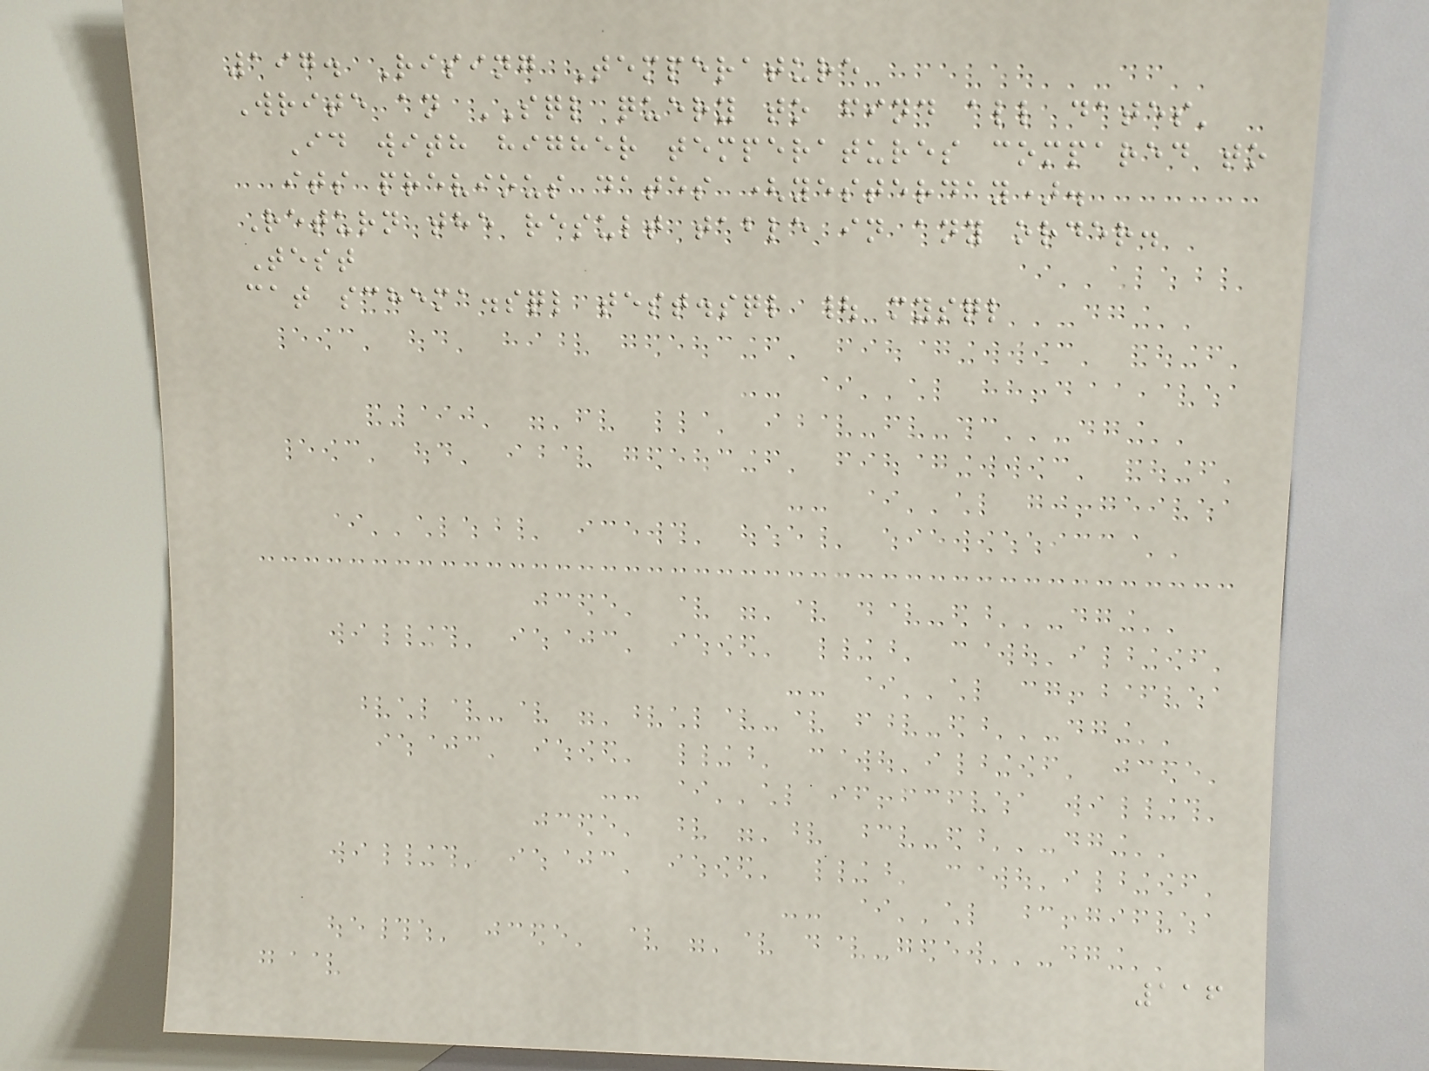197. Rising Temperature
Write an SQL query to find all dates'
Id with higher temperatures compared to
its previous dates (yesterday).
Return the result table in any order.
Test
cat schema.sql test.sql | mysql
116
